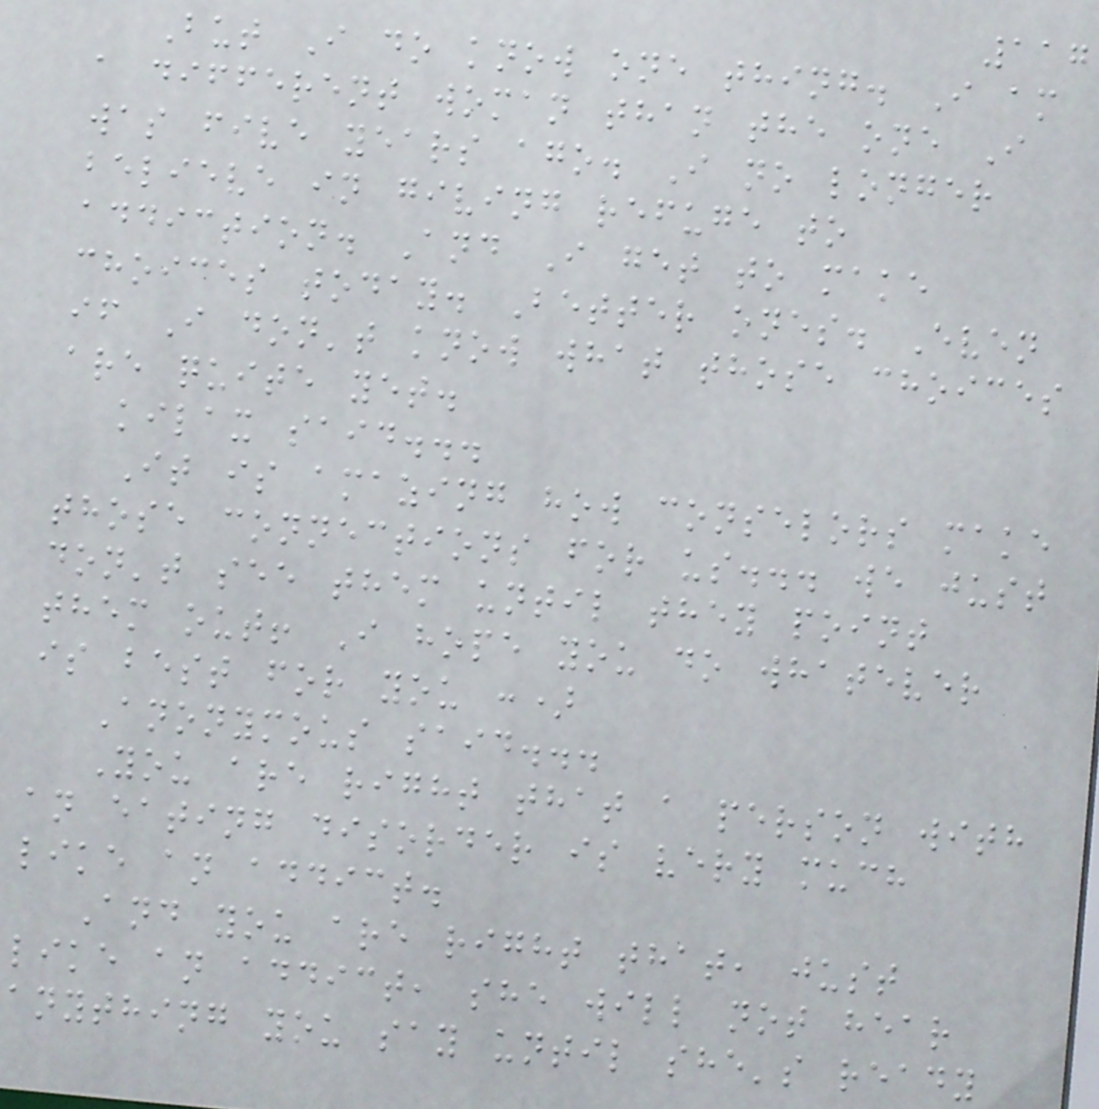117
But I do know one thing. I am
a different woman than the one I
was five years ago. I no longer
believe in giving refuge to
addiction. And I get to make
choices today. Better ones. Even
if I don't know what those choices
are quite yet.
kilax said...
It is amazing how conselors make
those connections for us... we just
don't see them until they point
them out! I hope you do whatever
is best for you :)
Anonymous said...
You are right that a person with
an eating disorder is very much
like an addict.
And you are right that, just
like an addict, she will not hear
anything you say until she's ready
